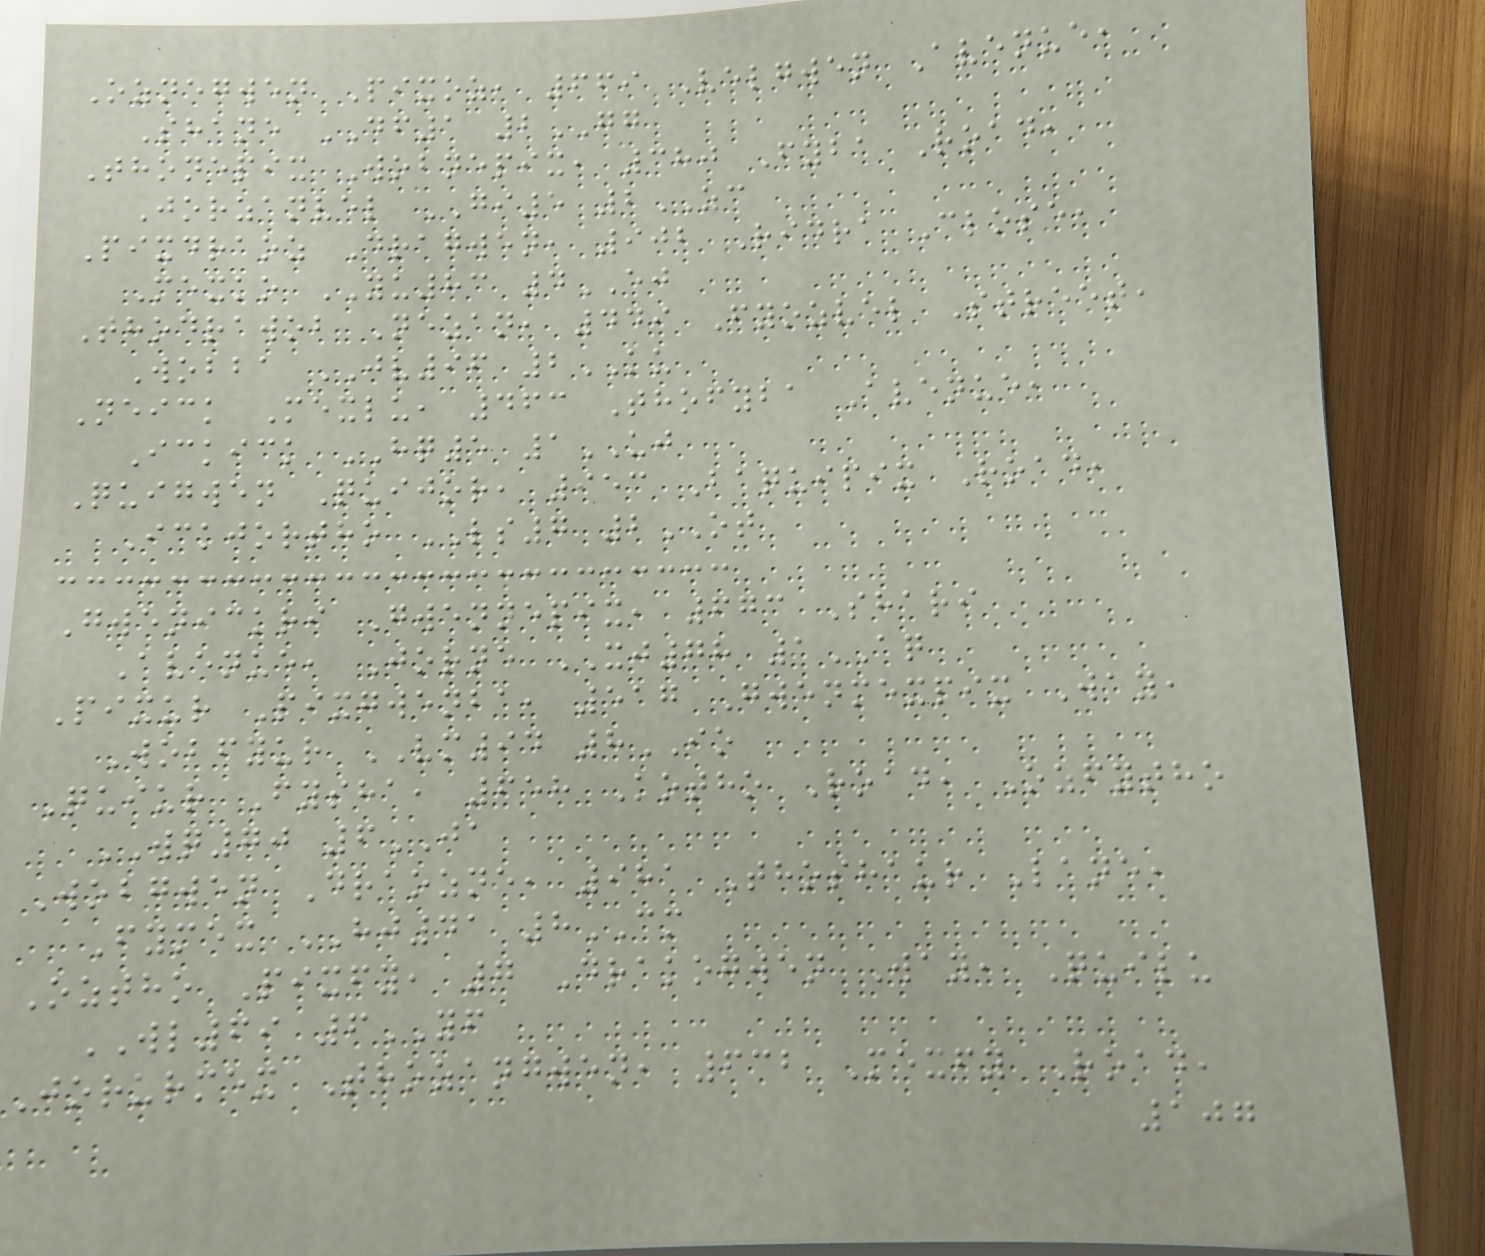Oznegwen Pixoz, 669 Velgwen Avenue,
Shane DF1 2GG
Thonepix Wobnepix, 380 Fyba Road,
Jorzanvel GI5 2ZC
Pixdraoz Dragwen, 902 Ridra Close,
Mexko YU83 4EJ
Thodrawob Nezan, 449 Fyozvel Street,
Wobba JV96 2KU
Neick Mexlu, 463 Thofyba Avenue,
Ickick HQ5 1UJ
Quigwen Quijor, 953 Baquipix Road,
Ickjortho LS7 2OT
Gwenickri Gwennepix, 673 Shari
Avenue, Jorne XJ78 1AQ
Pixur Pixgwenba, 517 Gwenmexpix Way,
Wobfyur VM94 8IO
Quiur Fysha, 658 Kotho Road, Ozfytho
WQ70 6JA
Wobgwen Draozne, 981 Thoshaur Lane,
Fymex HJ41 8CM
Oztho Pixfy, 7 Drakogwen Way, Quilu
WL69 6YF
Jorurmex Thozangwen, 632 Mexfy Road,
107
